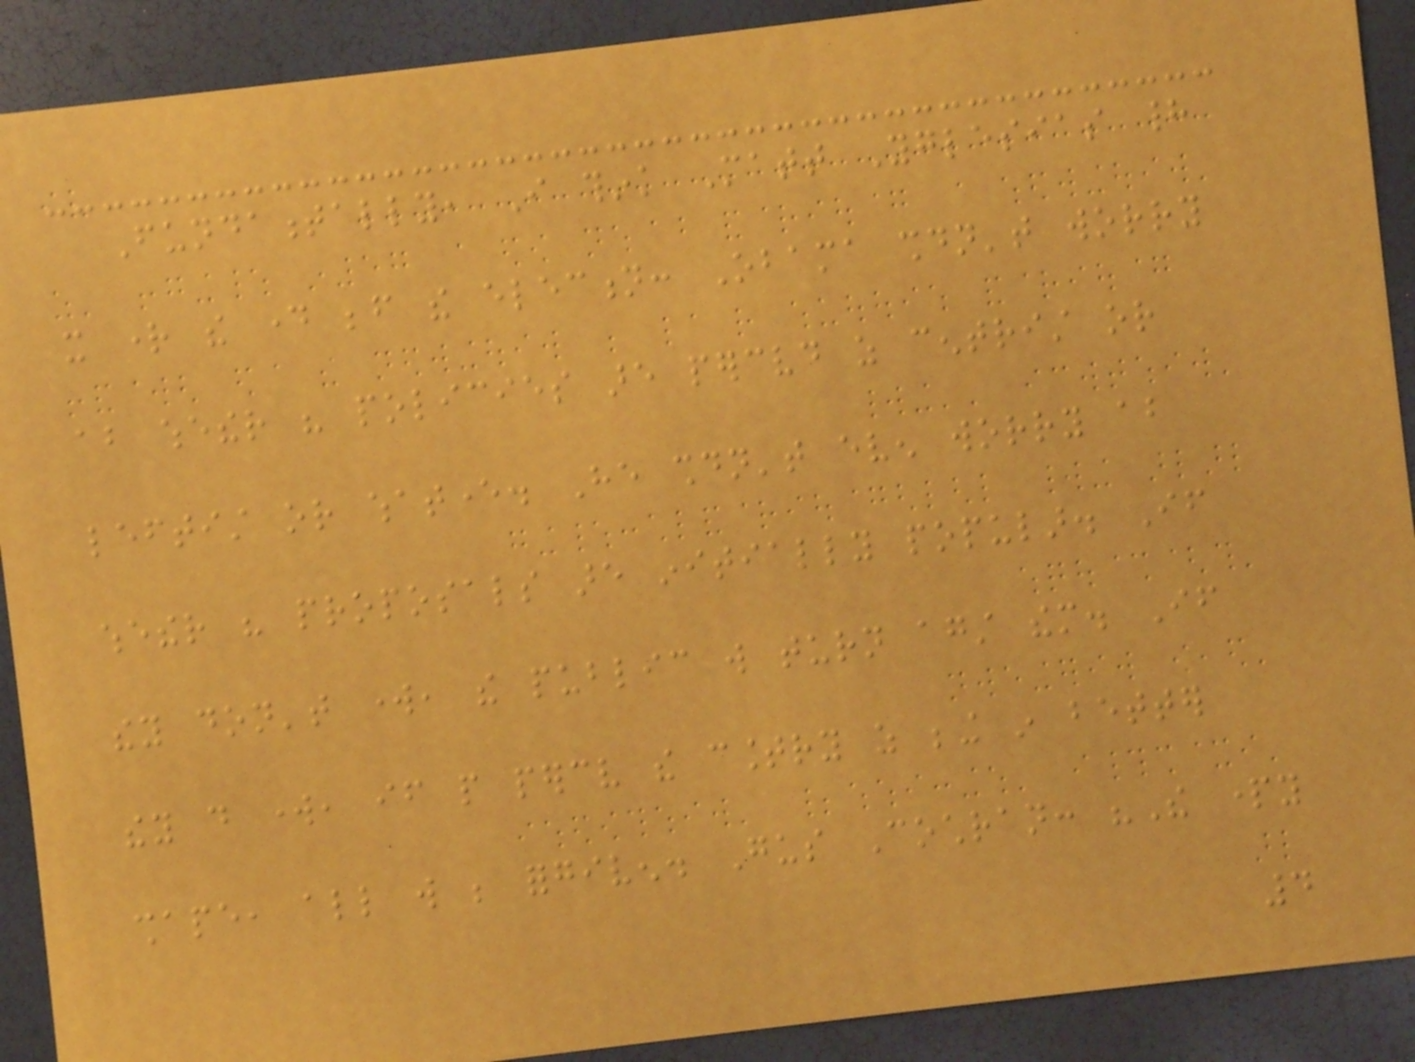Fundamentally, I think Matt Yglesias had
it right the day before the election: Obama shouldn't worry
about whether his policies are perceived as centrist or
leftist or whatever. He shouldn't even worry about
whether his proposals are initially popular. If
they don't work, the public will turn against them. If
they do work, if people perceive the country as being in better
shape, all will be forgiven. Gus Cochran: "The party
4
